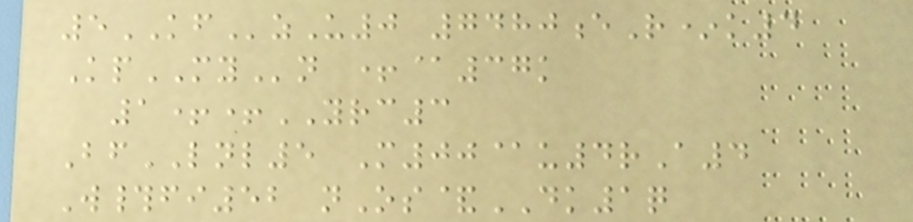5KFzU0 7480eR*k4
KpMYn +@37k
1++YRC3
BfLNL5 M00@u4rA4
W#fi52 nOs&DK1q
